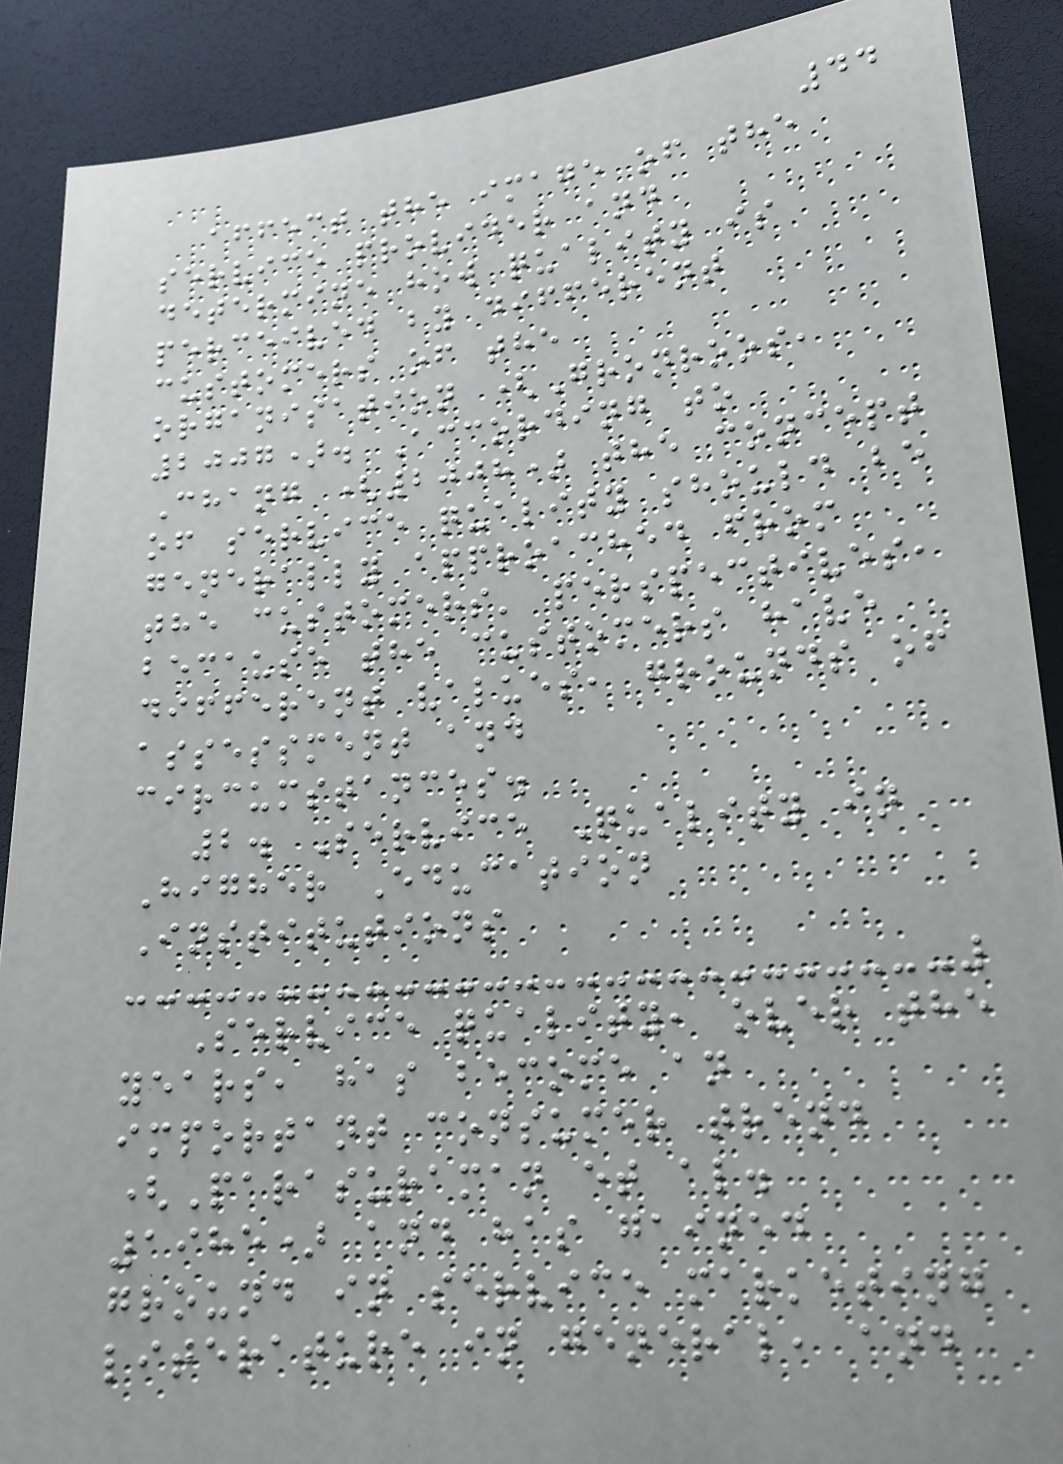44
affect the image of the
service provider and
determine how quality is
perceived by different
customers of the
organisation (Gronroos,
2007). According to
Chang (2008) the concept
of service quality should be
generally approached from
the customers' perspectives,
because the customers have
different values, grounds of
assessment and
circumstances.
2. Service Quality in
Higher Education
Institutions
Service quality, over the
years, has become an
important consumer trend
(Parasuraman et al.
1985) and has gained
ground in service marketing
literature in general, and
